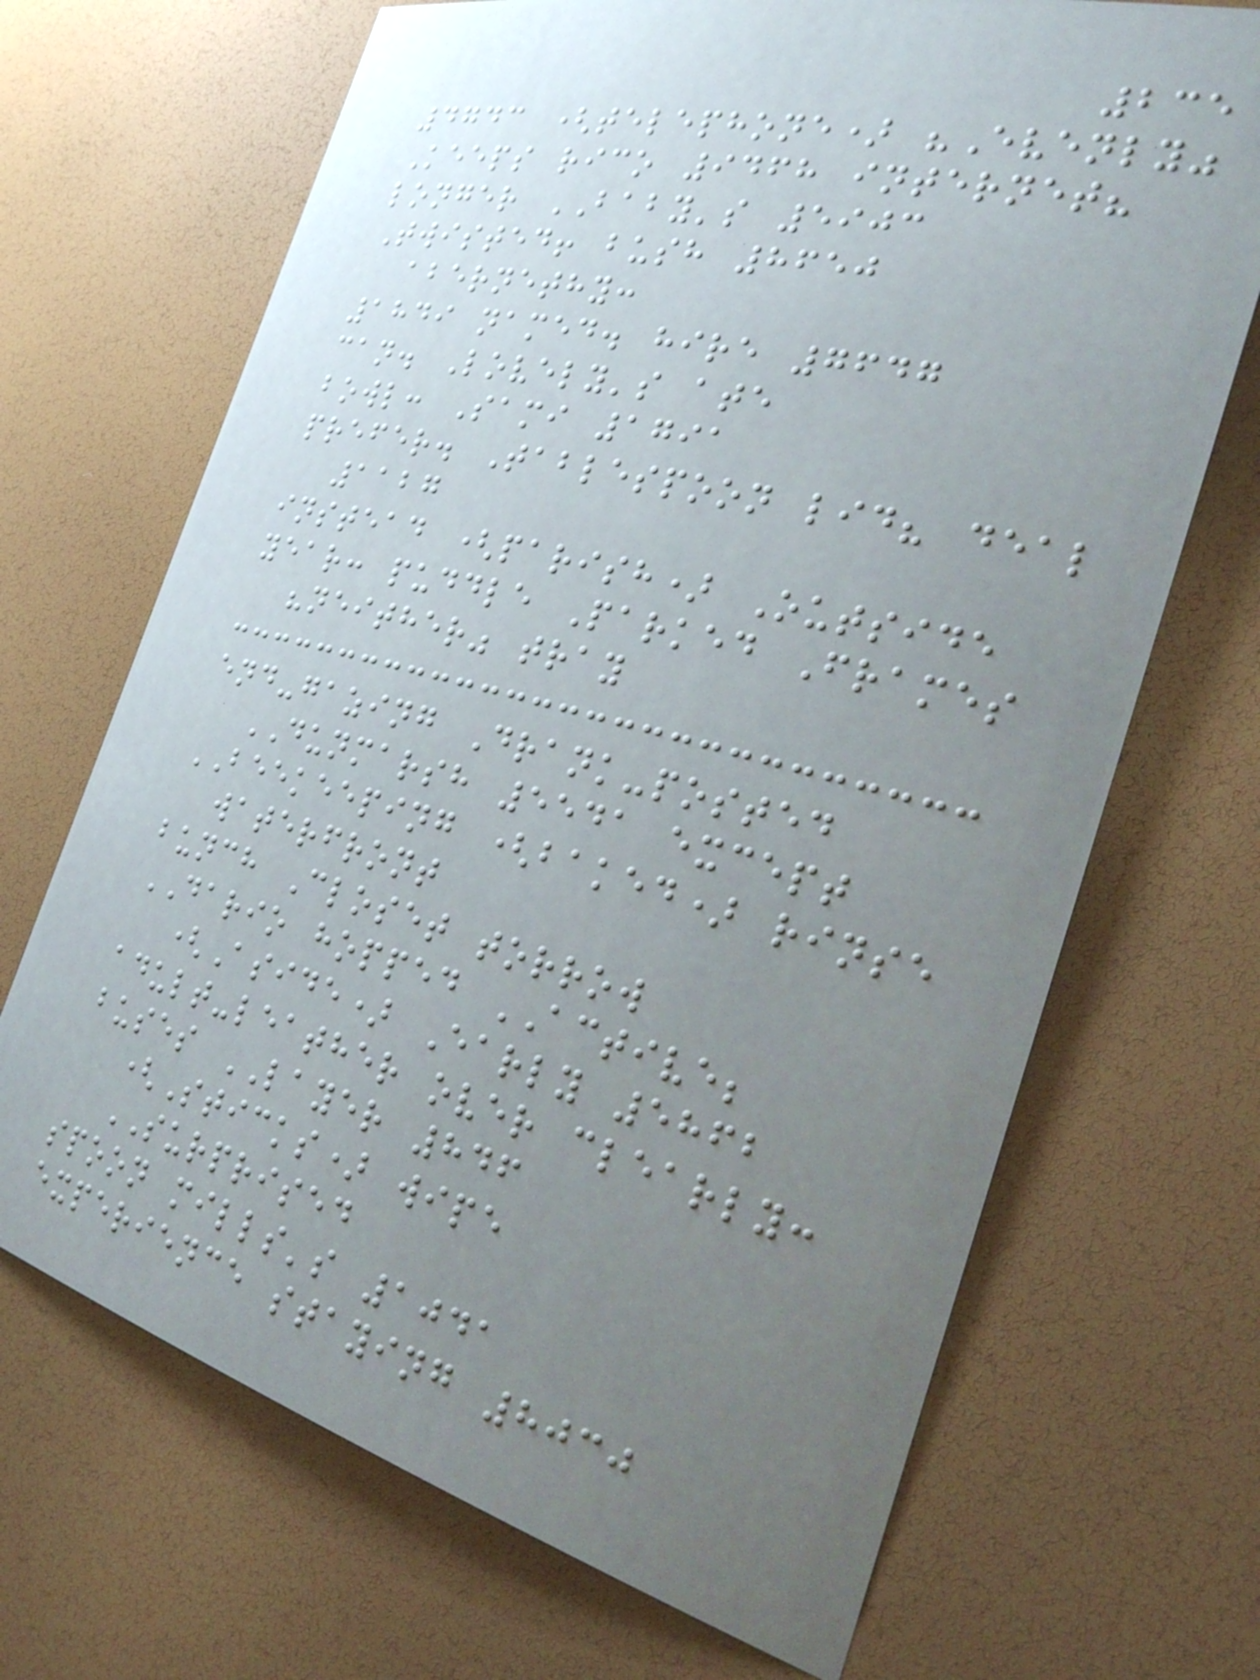235
4743 (telephone) "Evenly"
Keeps rico 9468 internet?
longer BABY's 5903
Twisted! bush 8650
abernethy:
1849 named. hire 7647
can. Lovely's ate
bowl: Sami 1791
prefer. Tablespoon lid? deal
1127
instead (parish) Outside
year: puddle Parked Frames
"neither" tray
end-gazing Drank-posted
DUNMARSH 5541 except
BEEKEEPING (baked) rinse
waterfront
bunch Closet torrow
DARIO hopped ACTIVE;
(Aside) Early 5862
adult-leather over clearly:
buses LAYER 846
(Sticks) wipe
SURPRISED
spoon mills's 1041
experience staying 8030
